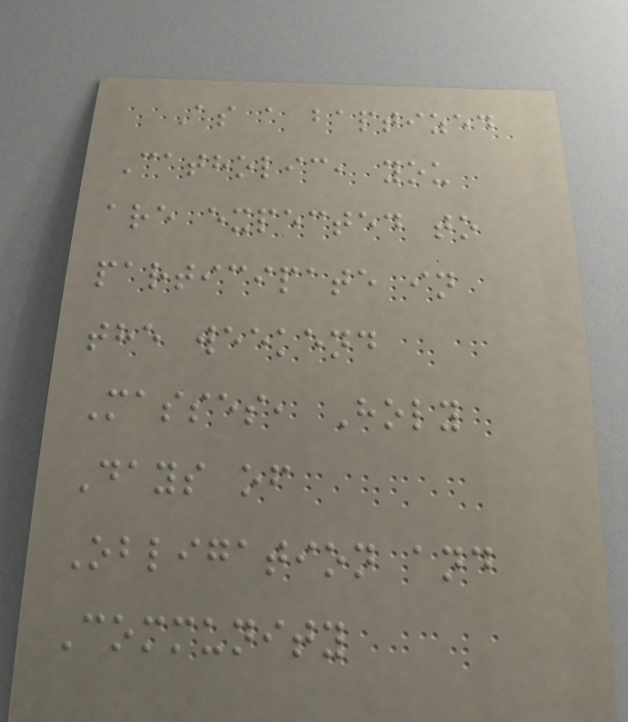As a baptized
Catholic, you
are expected to
participate in
the weekend
Masses, Holy
Days of
Obligation and
Community
